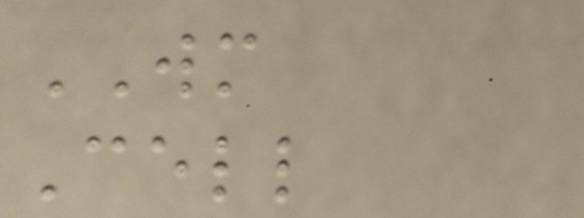WM
Cell
